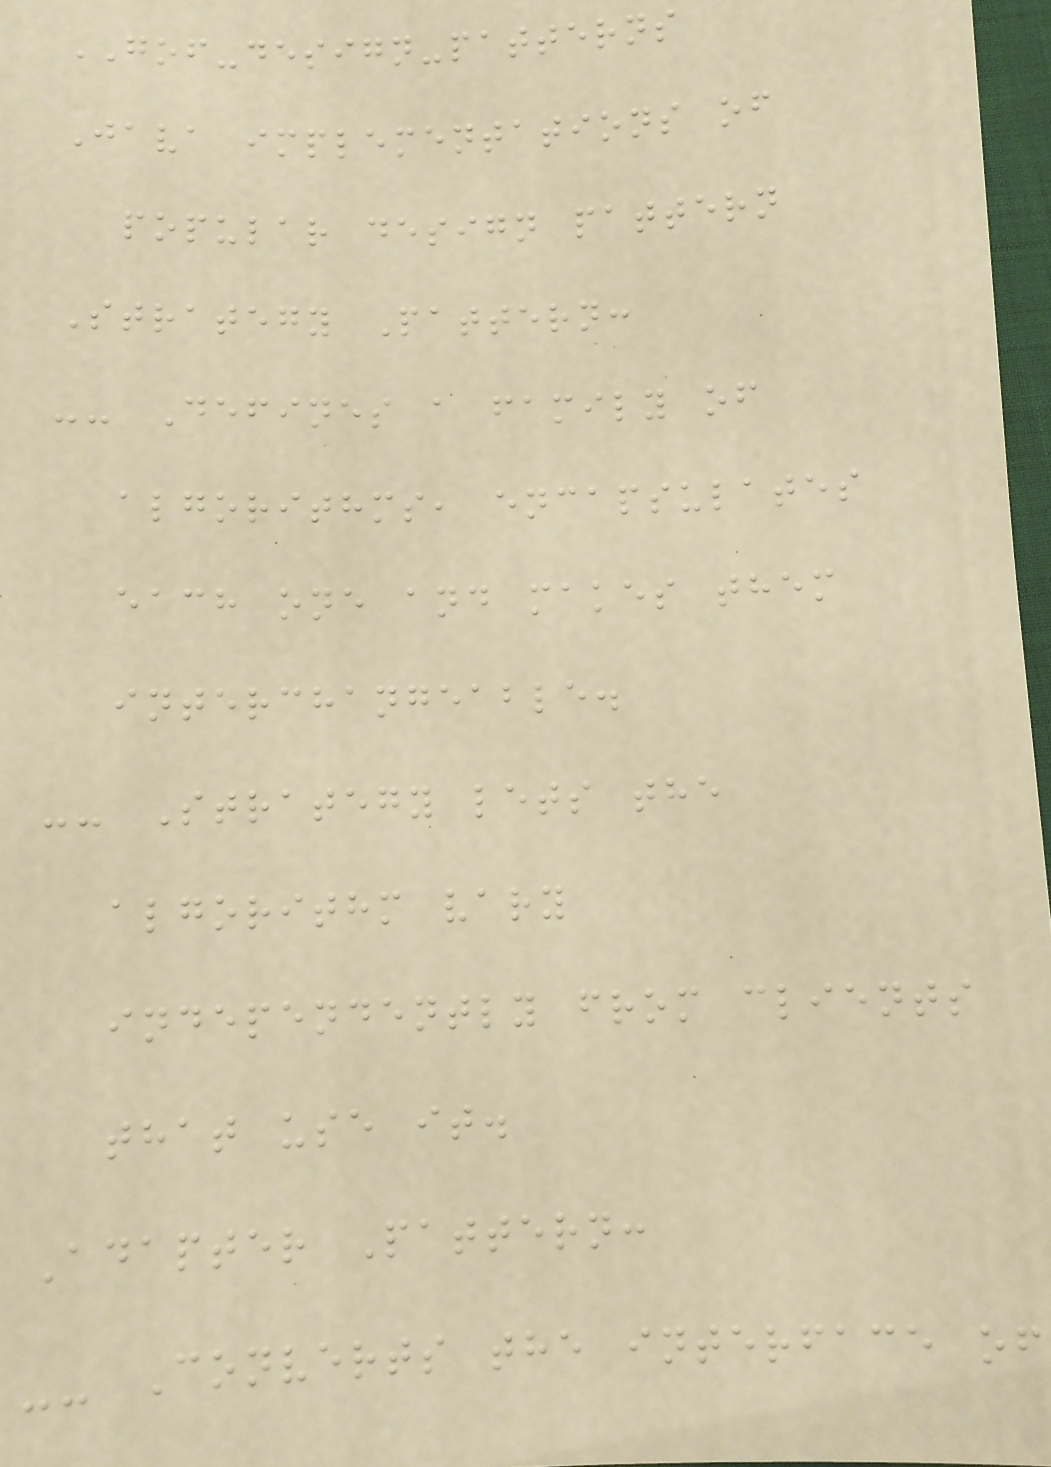GOF-design-patterns
Java implementations of
popular design pattern
Strategy Pattern:
-- Defines a family of
algorithms, encapsulates
each one and makes them
interchangeable.
-- Strategy lets the
algorithm vary
independently from clients
that use it.
Adapter Pattern:
-- Converts the interface of
